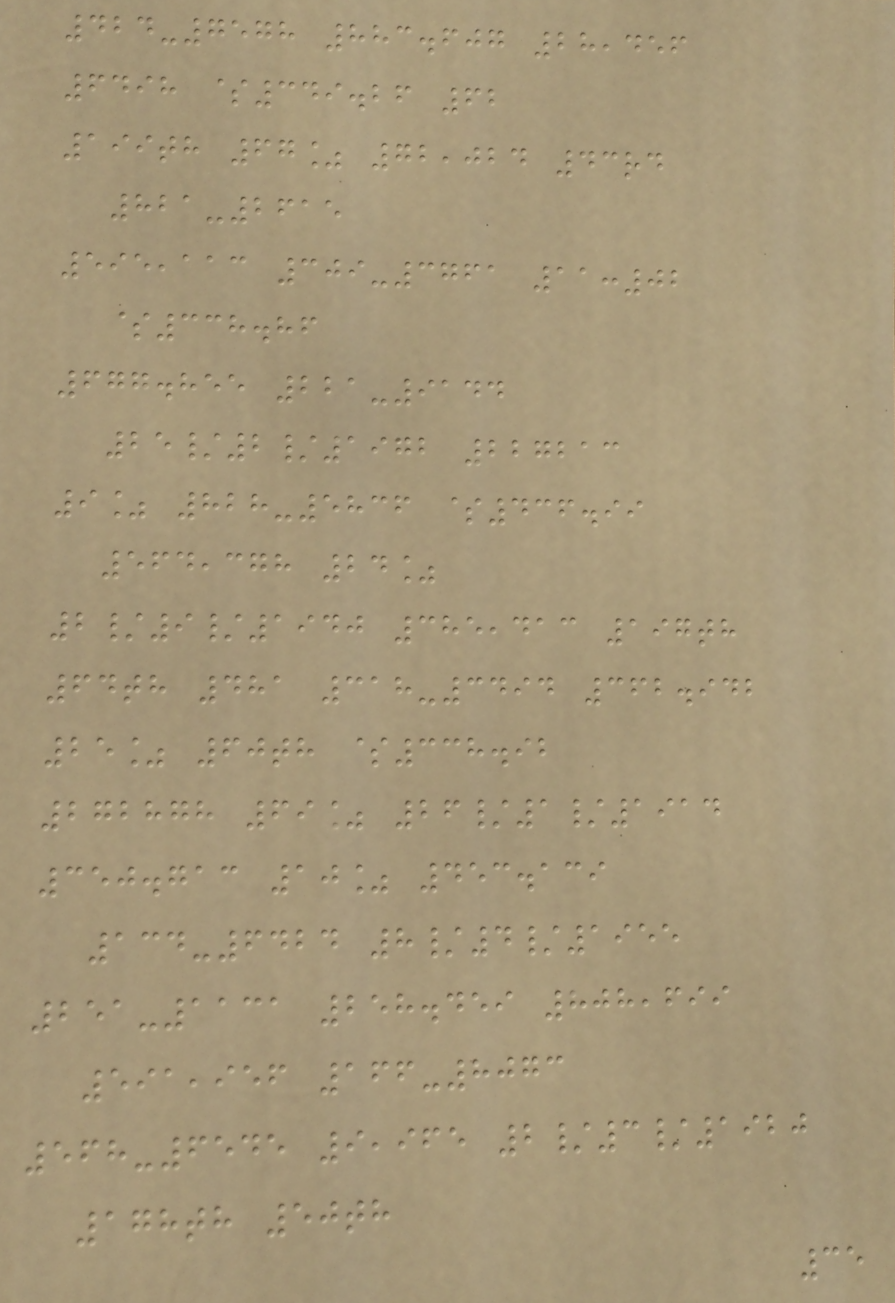424-7578 883.607 28,456
6498 $349.26 62
199th 67% 72,024 43rd
821-2615
595,113 309-3761 11:02
$338.86
677.855 221-9144
25/2/1972 227213
9% 828-5836 $436.99
564,378 24%
2/9/1940 385,413 197th
64th 481 318-3494 362.942
25% 60th $338.92
272878 69% 26/1/1914
350.713 10% 453.139
134-6424 8/4/1955
251-1131 258.459 808,699
591,956 166-8073
568-6545 9,965 2/3/1920
178th 50th
35
